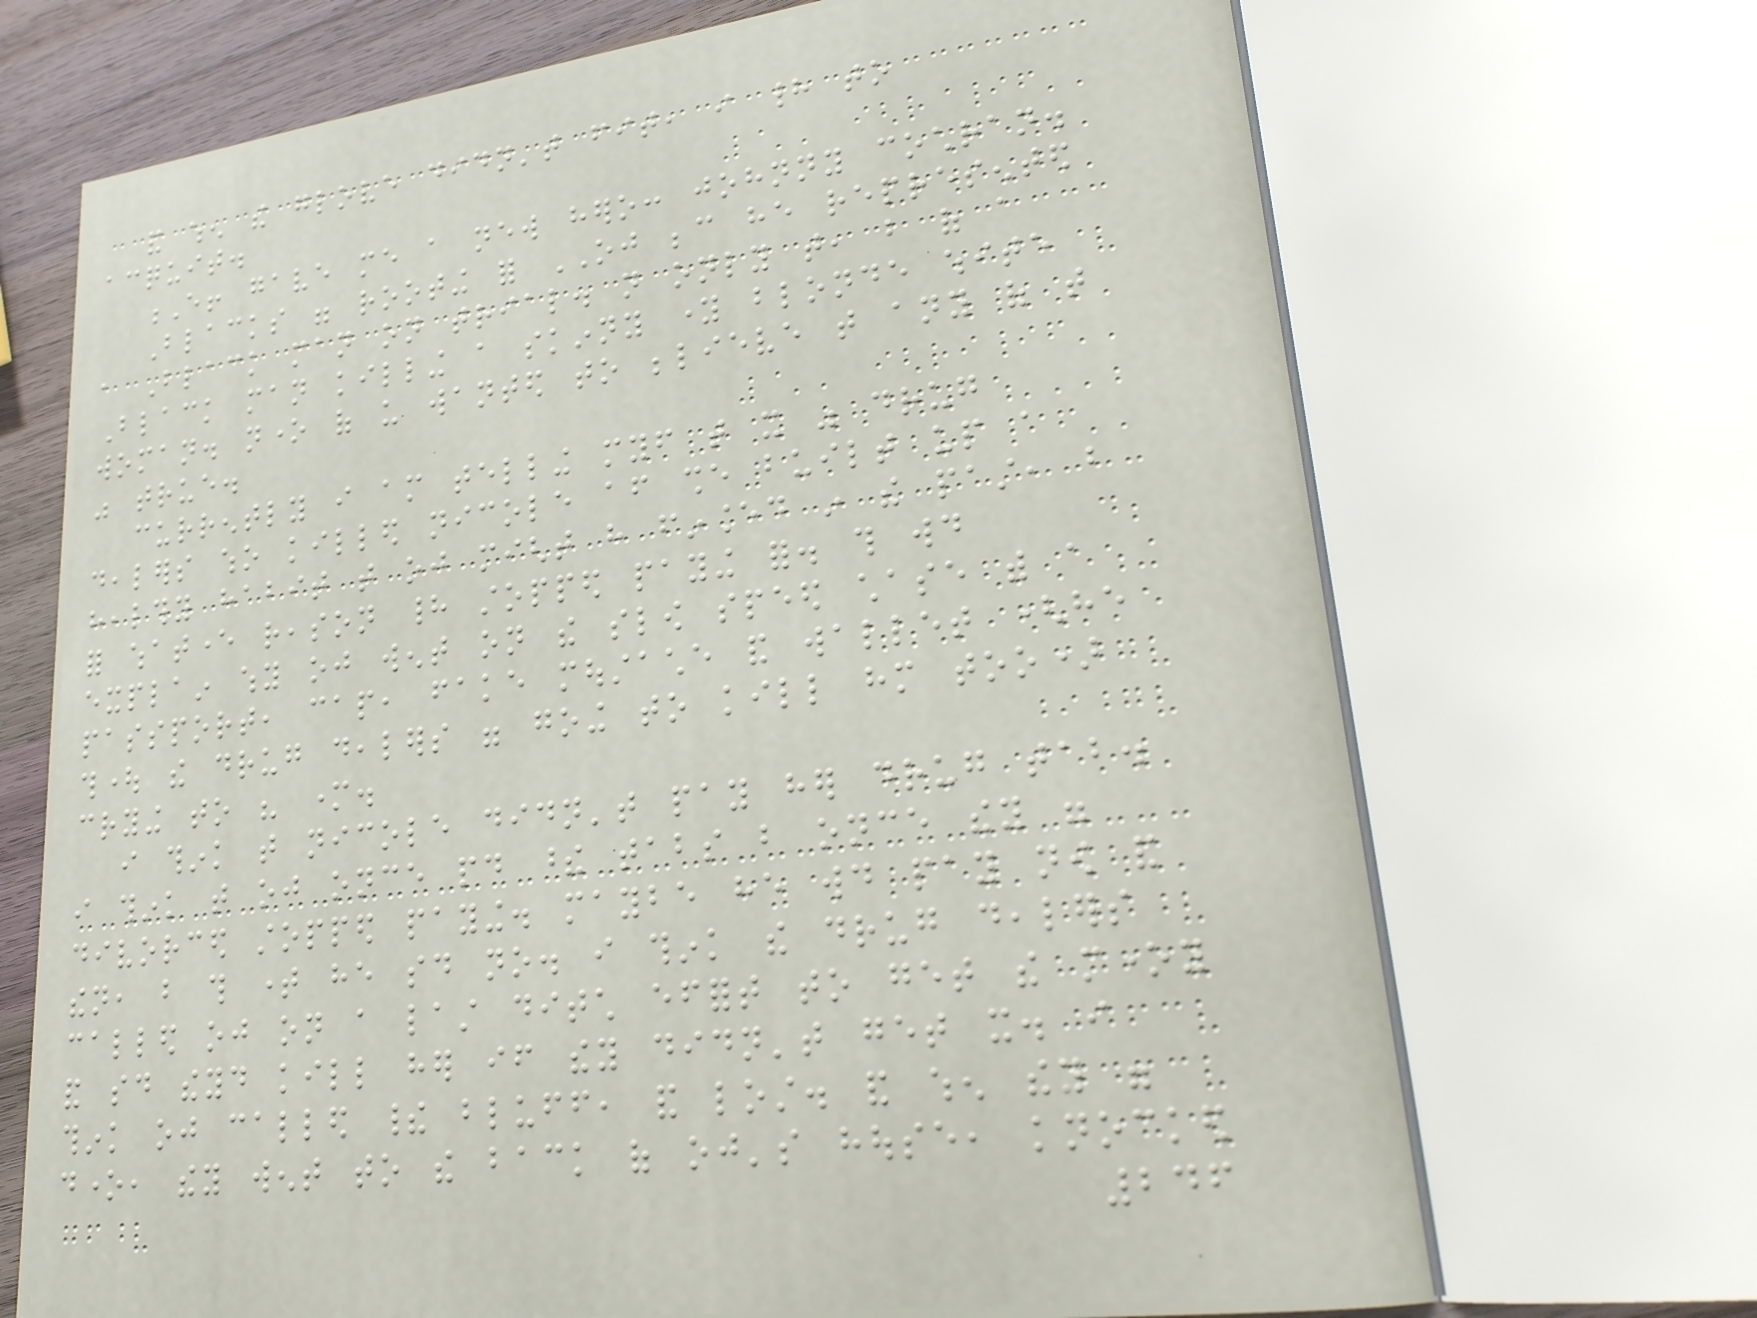and when the glove didn't fit, i had to
acquit.
E! gave me a new hero: johnny cochran.
Blacks were rooting for OJ because he represented
a Black man on trial. not only that, but of a
Black man killing a skinny young blonde white
woman. none of us wanted to believe that any of that
was true.
currently i am telling myself that it was drug
dealers who killed nicole after she built up a
healthy habit that oj might have financed in the past, but
for whatever reason had stopped paying for. this would
explain why oj went on the slow speed chase with a
passport, cap, fake moustache and wallet (he
thought the drug dealers were going to kill him too)
crying to his mother.
i think that nicole didn't pay her drug tab.
i think that oj once paid these tabs but once they were
divorced stopped paying. maybe he would pay now and
then, but this time he said no. i think the drug dealers
called oj on a last ditch effort to get the money
and said theyd kill her if they didn't get it. i
think oj called their bluff, and lost. and when they were
done, they went to the back of oj's house, knocked
246
